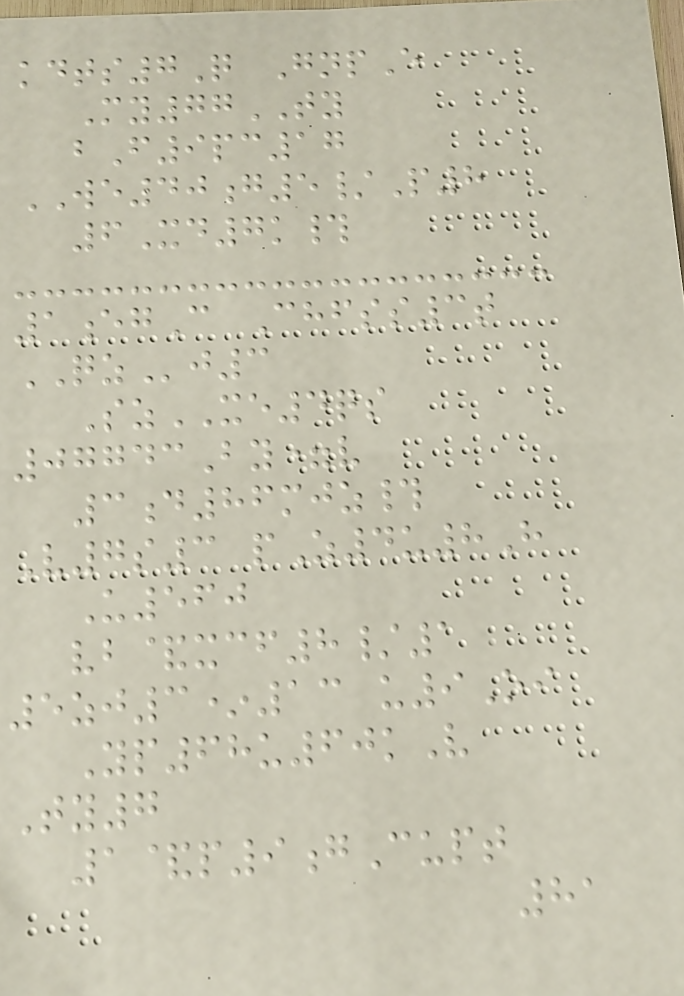kdts7Q GnpE
My77TY
bF9pc17
WE40g5/P8
6Xd7k#
1egC Chfss3t
QZj3
SzXE4qs
07743By=v
3d86mjz#
V7s3 pZ4u8H
U560
vb&xcf8/1
5zj3*13 u9Oi
Yp68u60kV
Ty7
1&p9gCupt
81
